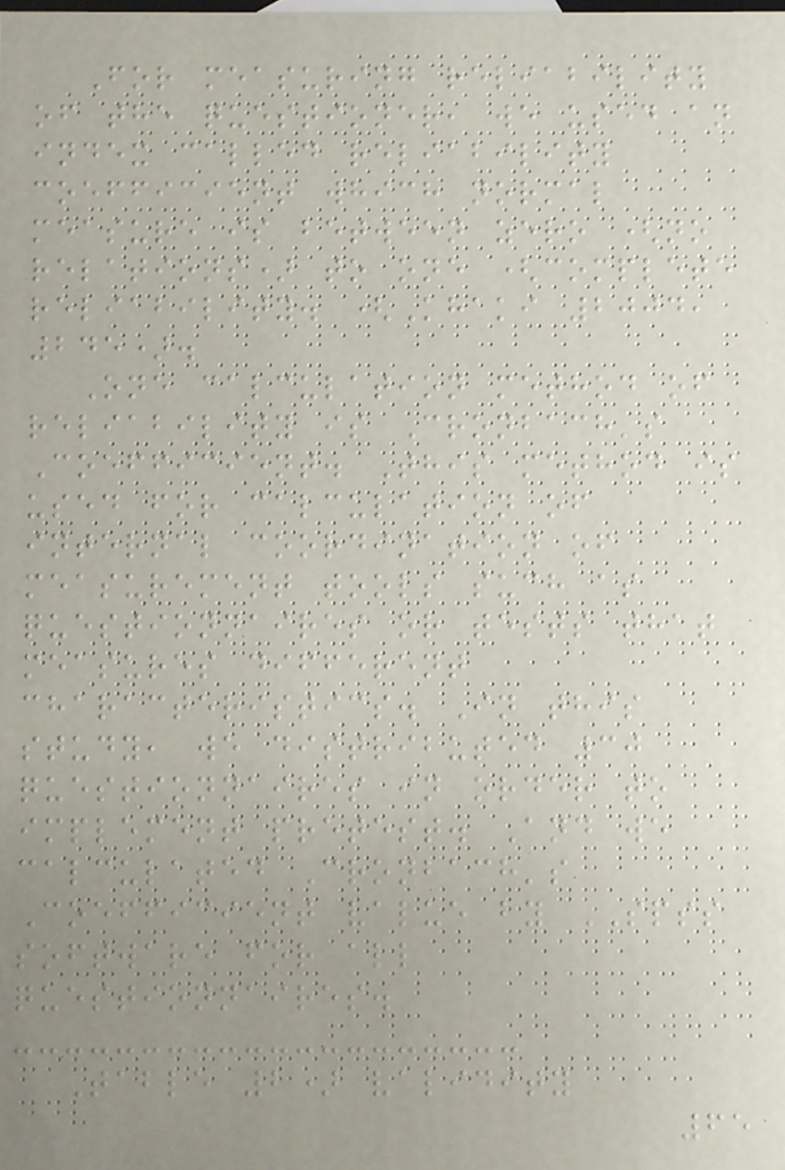For measuring reliability
of the questioner, we used an
index called reliability
coefficient which normal
measure is between zero (no
relations) to one (complete
reliability. (Khaki 2004,
245).
One calculation method of
reliability is Cronbach's
Coefficient. This method is
used for calculation of
internal coordination of
measurement tools such as
questionnaires or tests that
measures different
characteristics. In this
study, we distributed 30
questionnaires in order to
implement pretest. And we
calculated Cronbach's
Coefficient value by SPSS
software for all
questionnaires.
Table 2) validity
65
